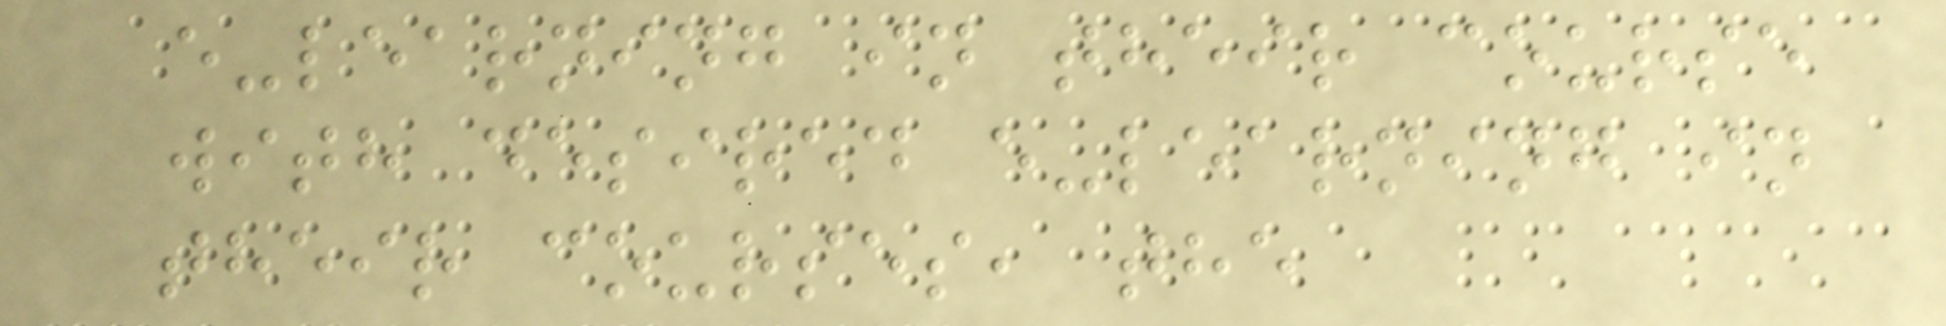e-learning in their course
with desired e-learning in
their courses, the
